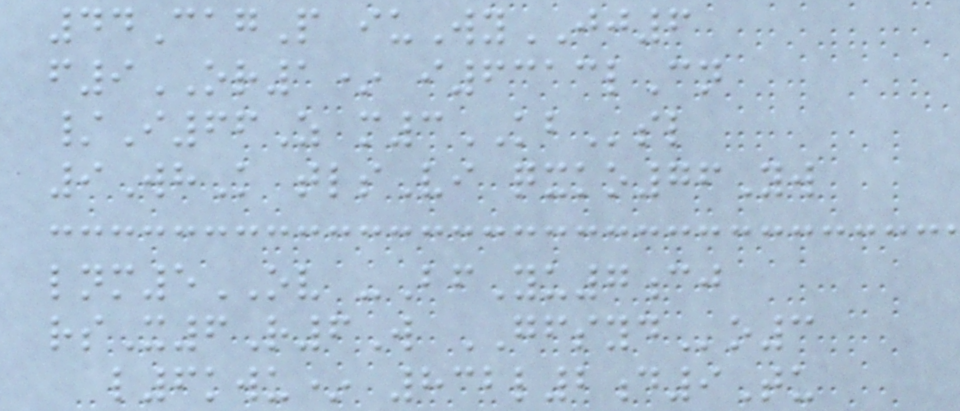44CagP iuWyJJ6
f9OR1* i6313lCn
/I66Z m3KBsl
9WhK tlsVi qxko76Yw
lnm5OV -BfYu7cj
rsX6R6W GFSYDo3
l6kwu* 832l2d9Tu
